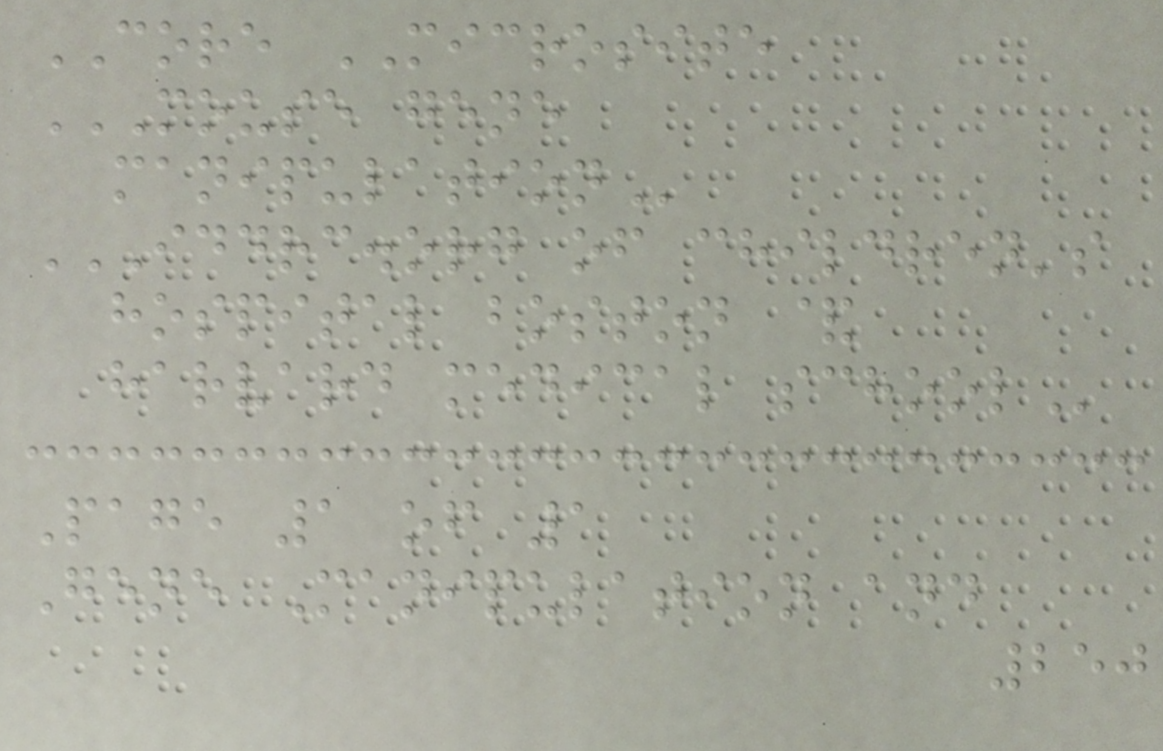CORE MICROSITE
MOUSE GENE
MANIPULATION
IDDRC.ORG OF CHILDREN'S
HOSPITAL BOSTON &
HARVARD MEDICAL SCHOOL
Page 1 of 1
Gene Manipulation and
250
